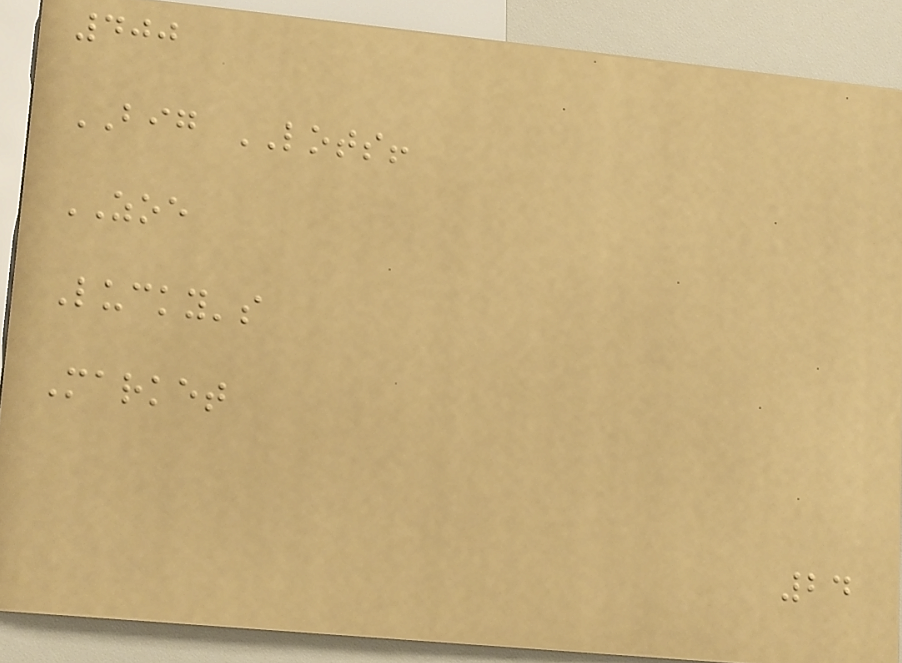400
BIG LOTS!
ZOE
Lucky's
Market
24
